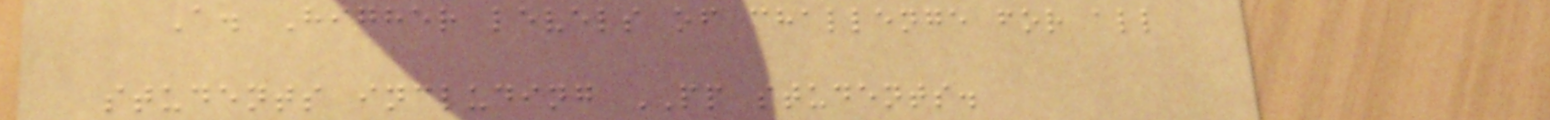A. Higher levels of challenge for all
students including PP students.
